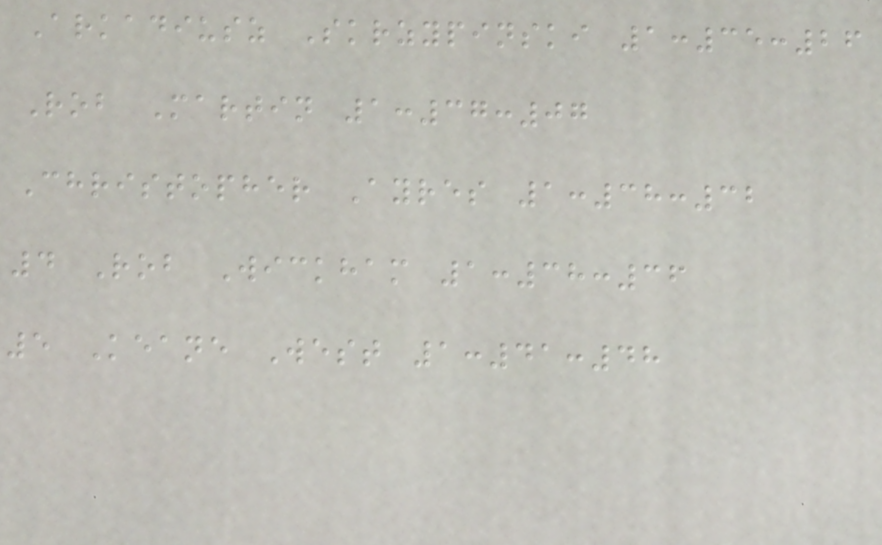Arkadiusz Skrzypinski 1:35:26
Rob Martin 1:37:07
Christopher Ayres 1:38:32
4 Rob Wickham 1:38:36
5 Keane West 1:41:48
